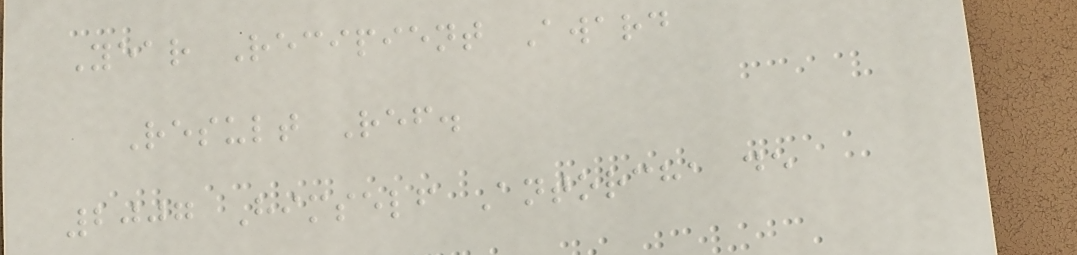Year Recipient Award
Result Ref.
2007 Himself Antorcha de
